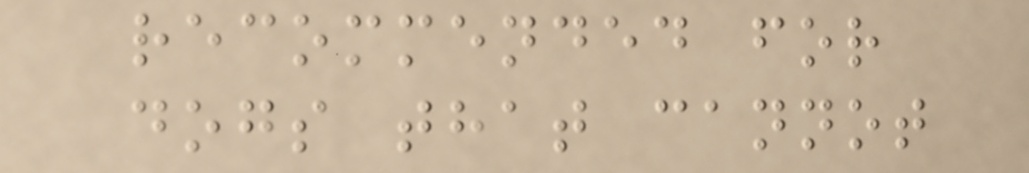recommended for
dogs that cannot
